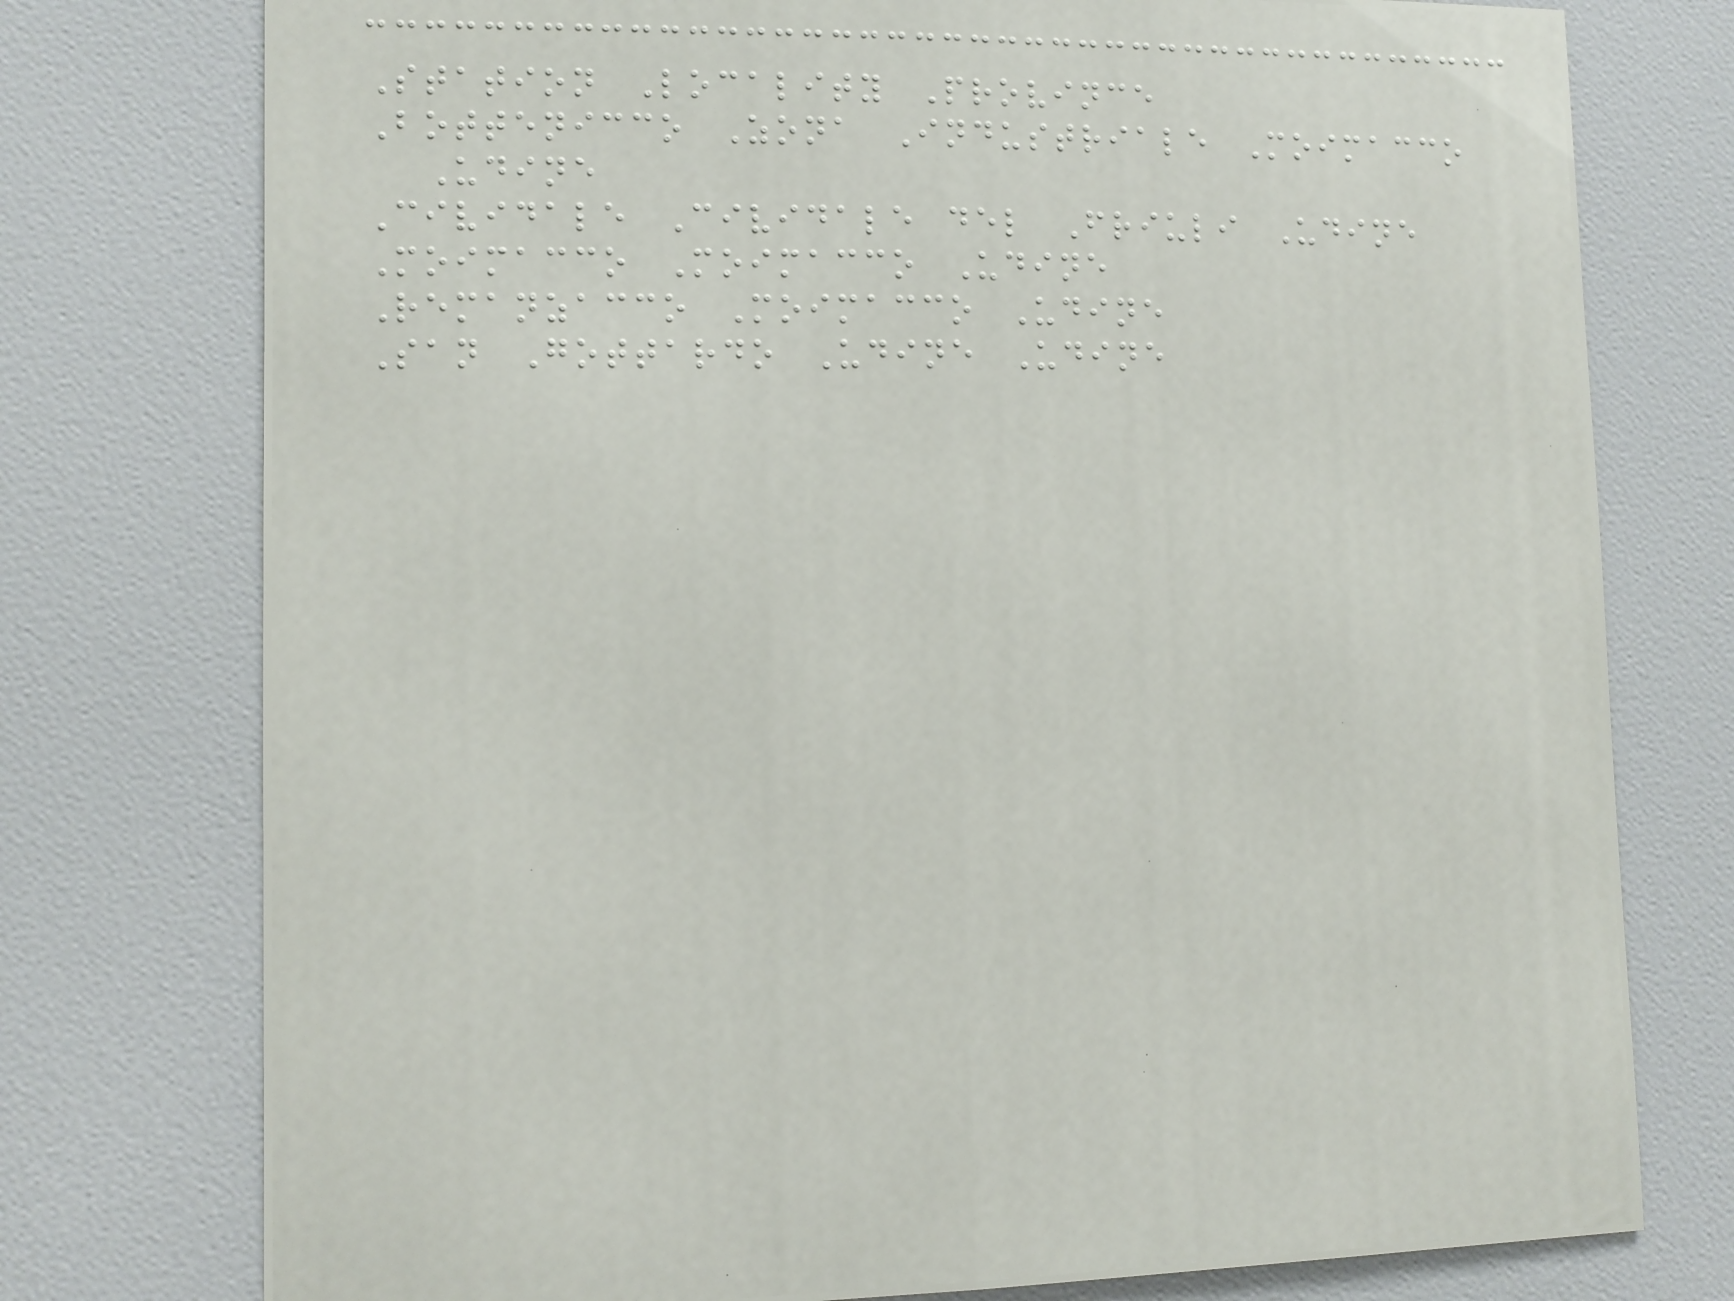Station Locality Province
Bottenicco Zona Industriale Moimacco
Udine
Cividale Cividale del Friuli Udine
Moimacco Moimacco Udine
Remanzacco Moimacco Udine
San Gottardo Udine Udine
